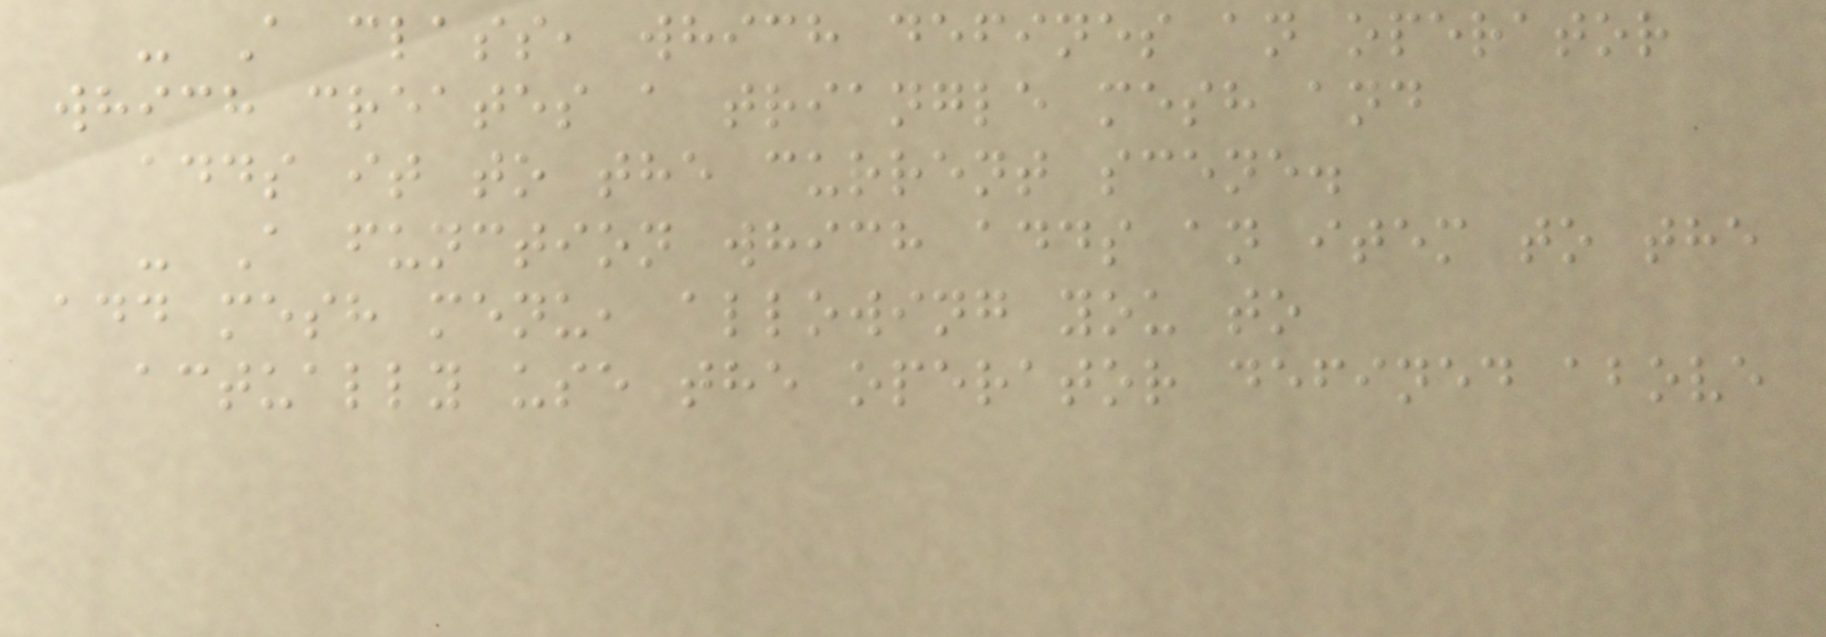- A class, which defines an operator
which creates a triangle mesh and
adds it to the current scene.
- A function which adds an item to the
add mesh menu, allowing you to
actually use the operator defined above
